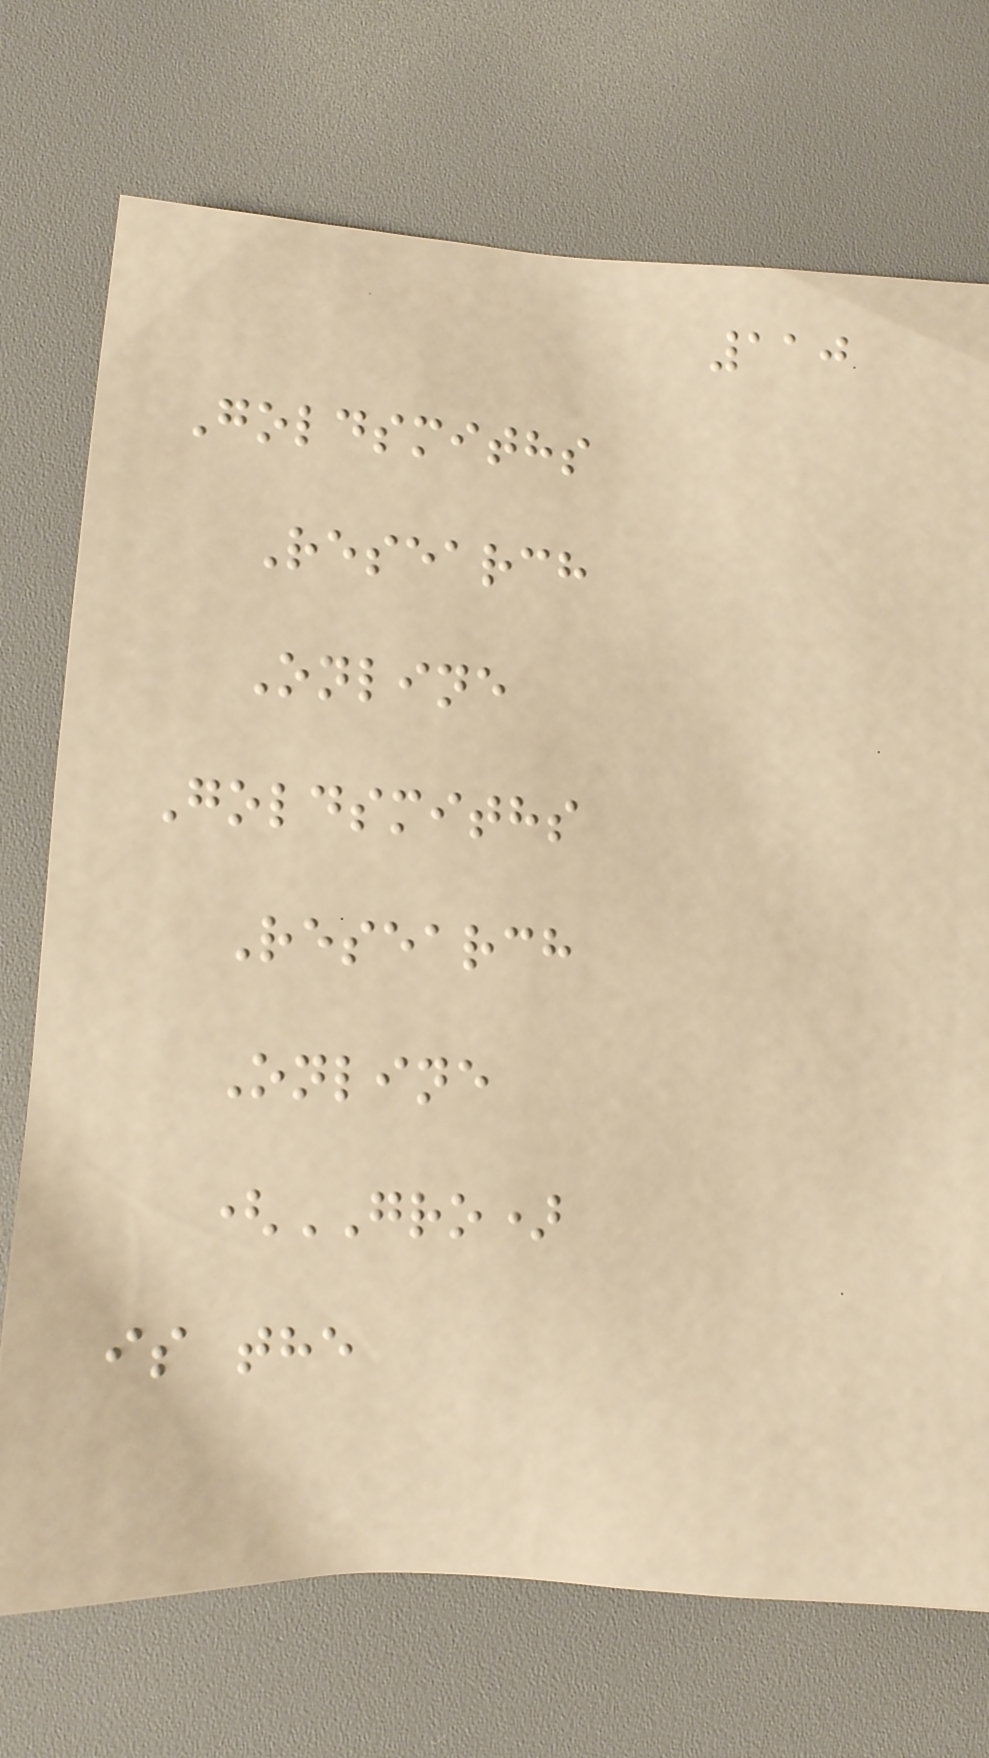110
Goldsmiths
Research
Online
Goldsmiths
Research
Online
(GRO)
is the
